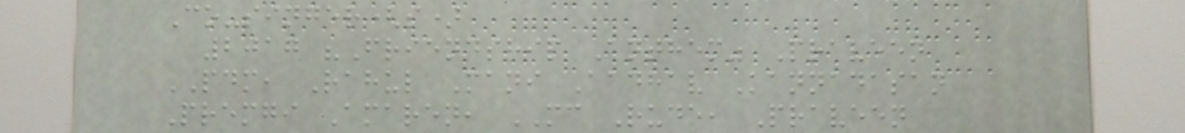Co-singer(s)
2017 "Friendship Anthem" Praveen
PDM, Rahul Mani Aadhav Kannadasan
Premgi Amaren, MC Rude, Praveen
